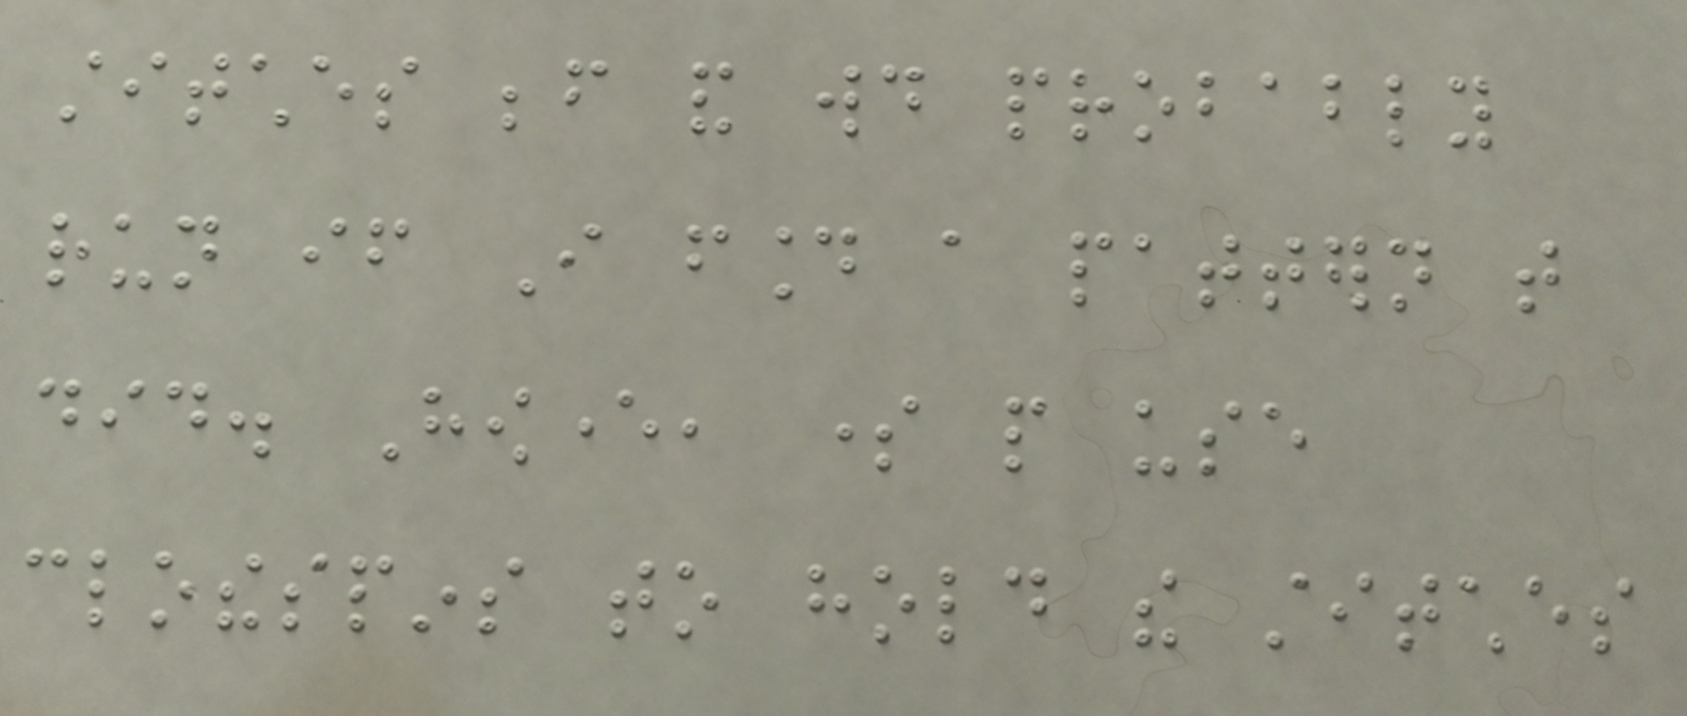stitches before and would probably
run if I found a pattern that
did. However, some people use
clothespins to hold the stitches
